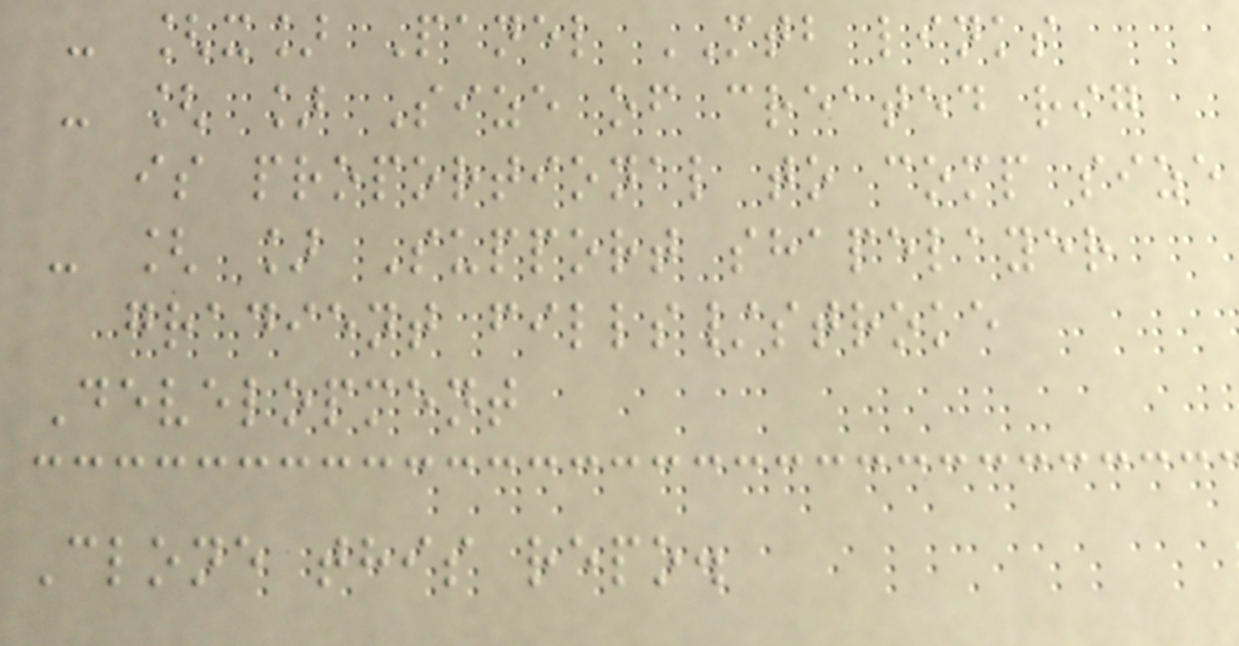- [x] Panel MTB links
- [ ] Size of created rig
is proportional to comp size
- [ ] Support shapelayer
gradient fills/stroke
Development
Clone this repo.
